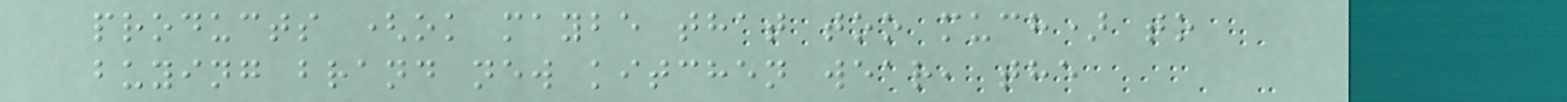products (ok maybe that too much) to
buying brand new kitchen wear, the
